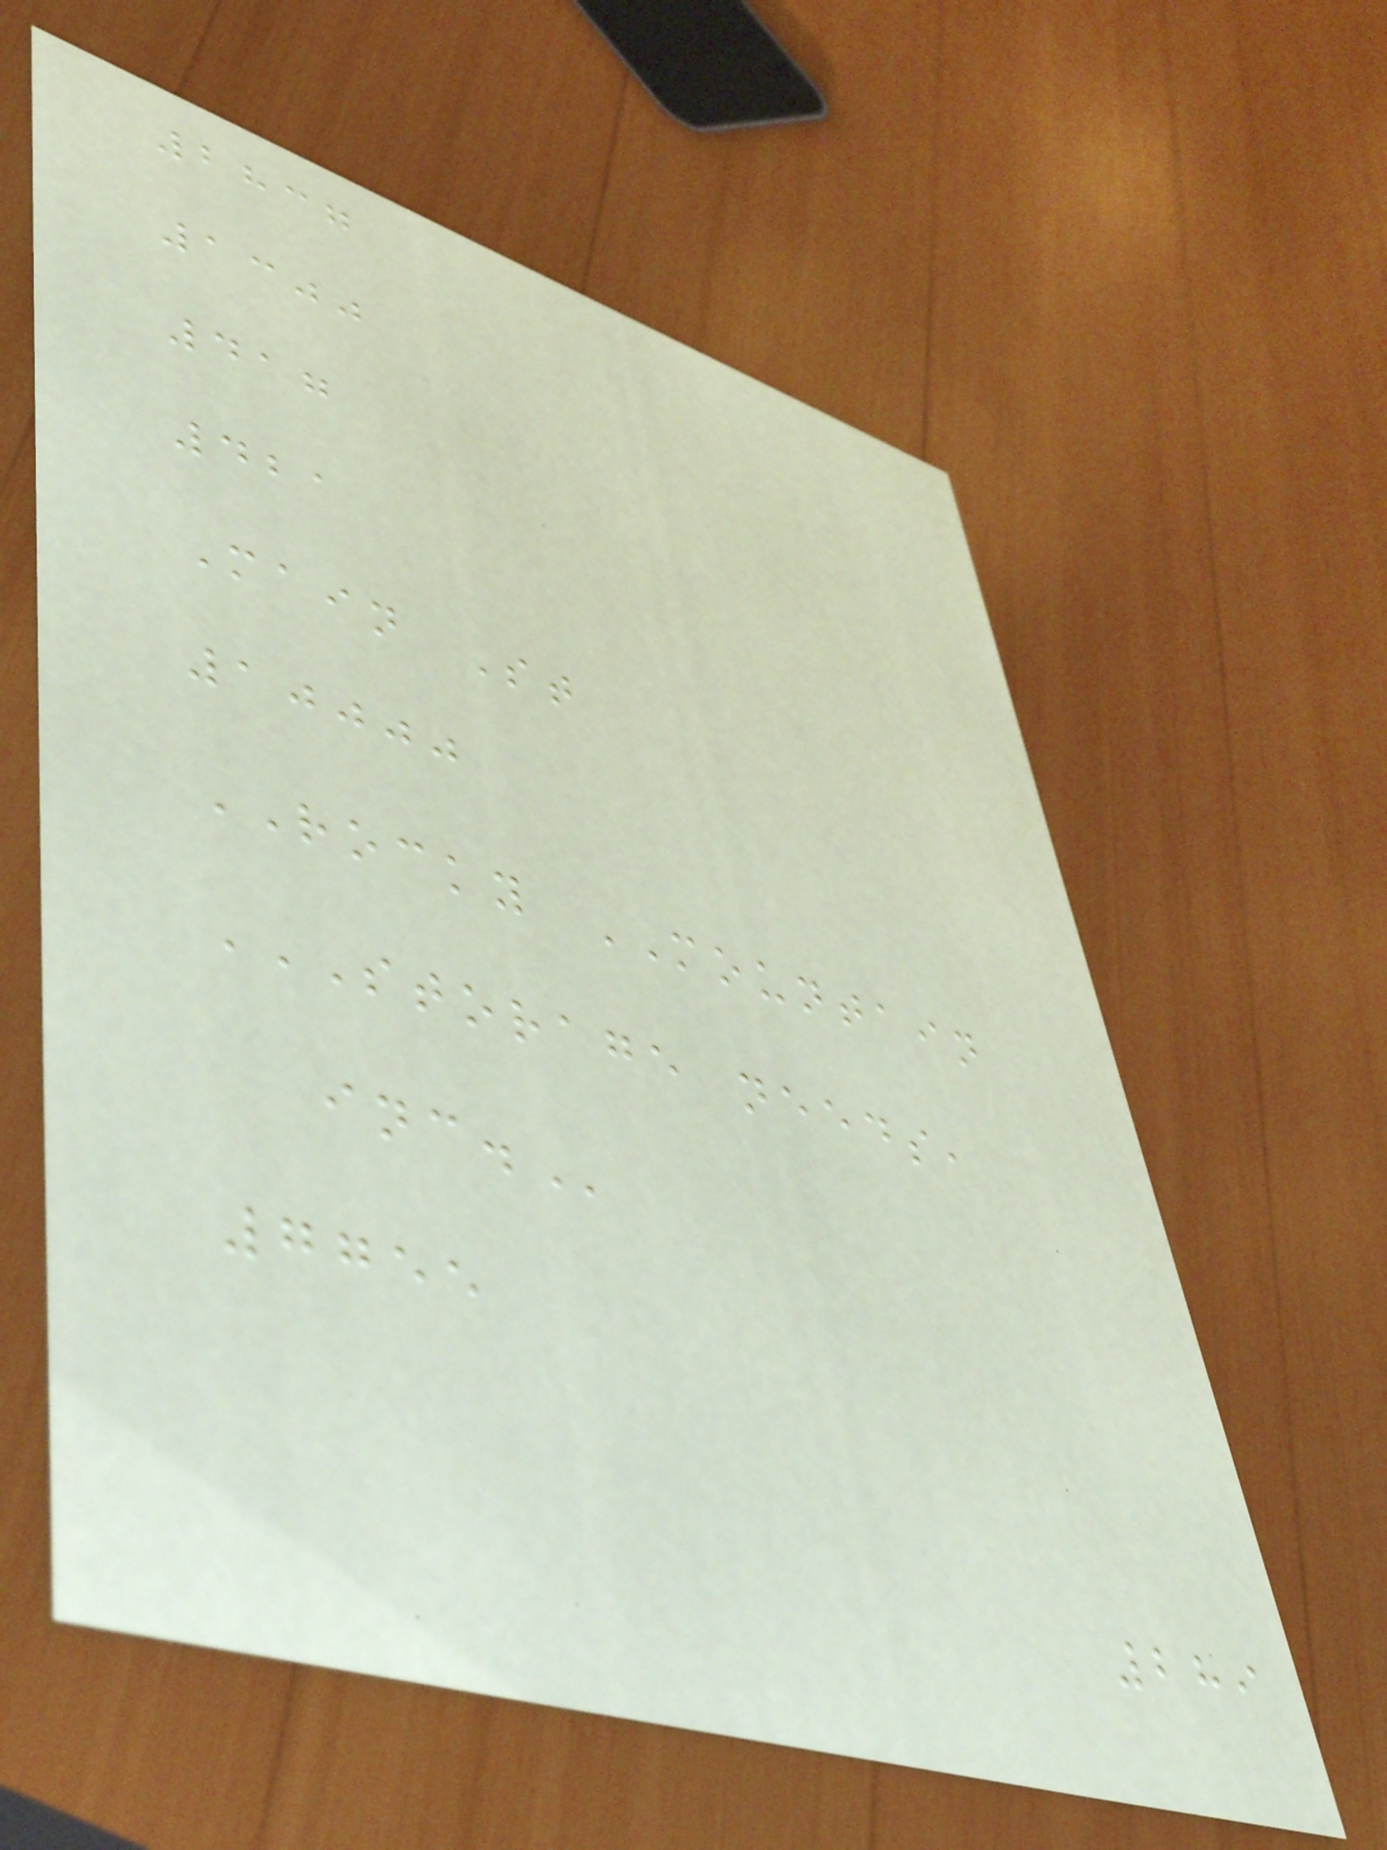2837
1300
417
421
Main St
10000
ROCKY MOUNTAIN
STORAGE NEEDS,
INC.
7755
289
